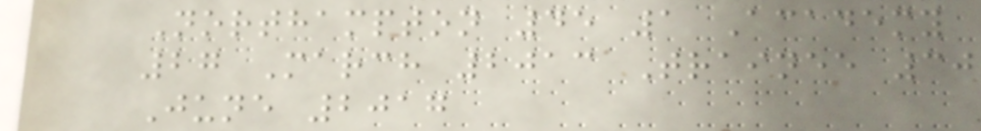Northampton 45 1 Academy
27 March 2013 Trainee 30
June 2017
